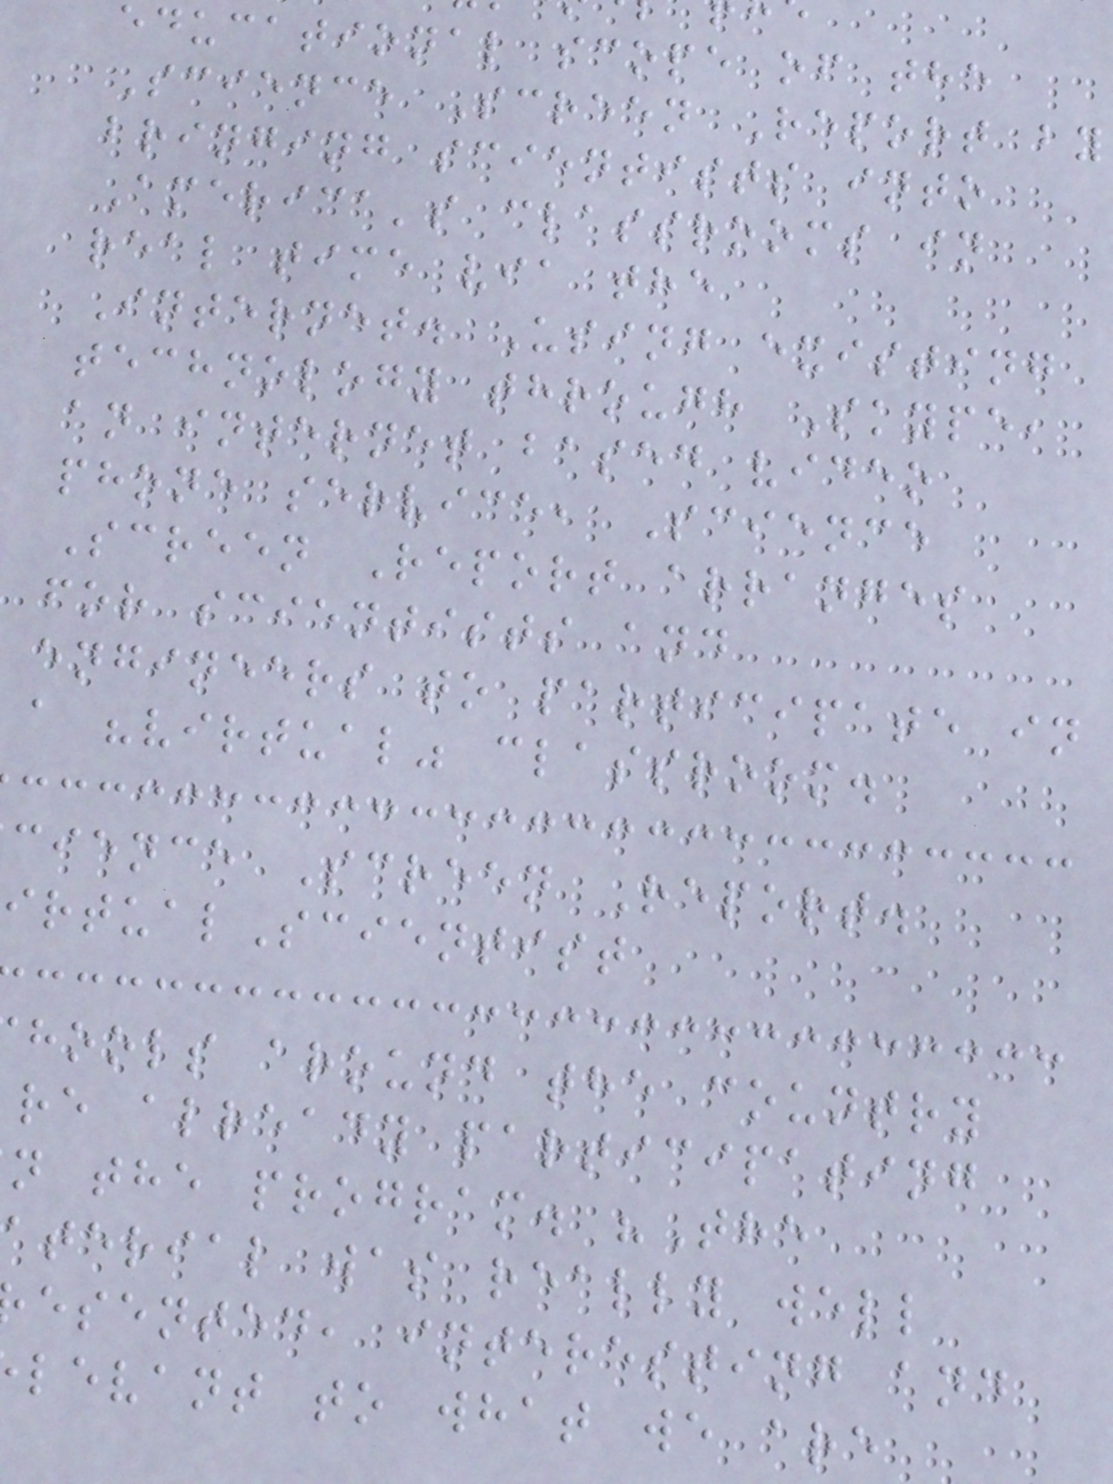educational scope of the
Science Screen Report by
bringing scientists into
America's classrooms in
real time via the
Internet. Using existing
technology through Skype,
an internet based video
phone service, Science
Screen Report arranges
for scientists and
engineers to participate in
a "virtual" classroom.
cience Screen Report.
irtualScientist
hools around the country
re already participating
n the program. "The
aterial was really well
esented, interesting and
levant to what we are
